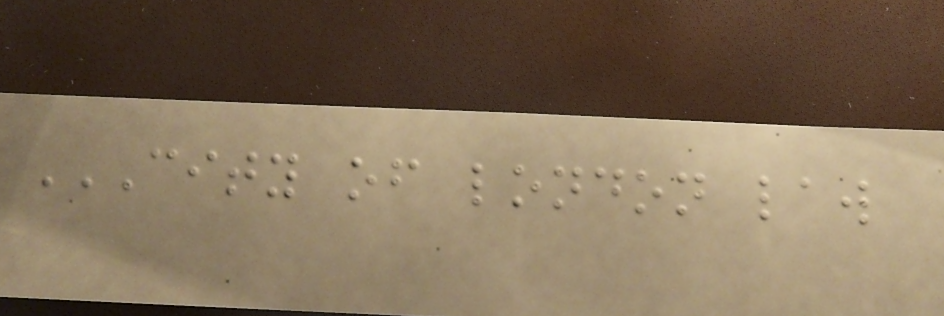CITY OF LONDON LAW
